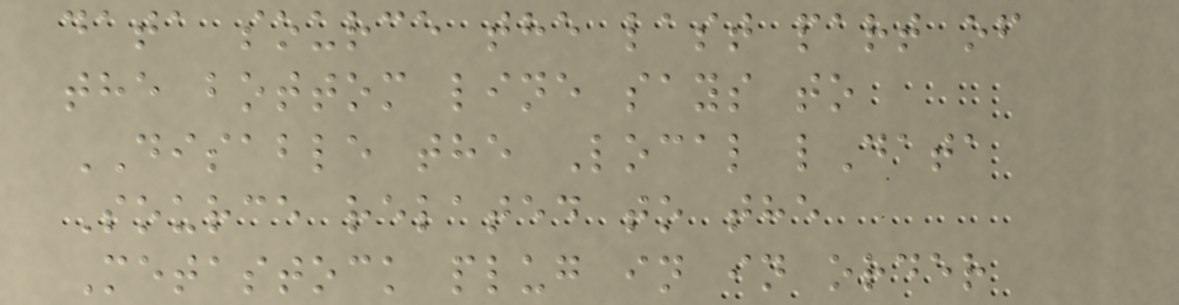data source the last part of
the bottom line says to
DISABLE the Local lData
Source related to the
Metastock plug in in order
